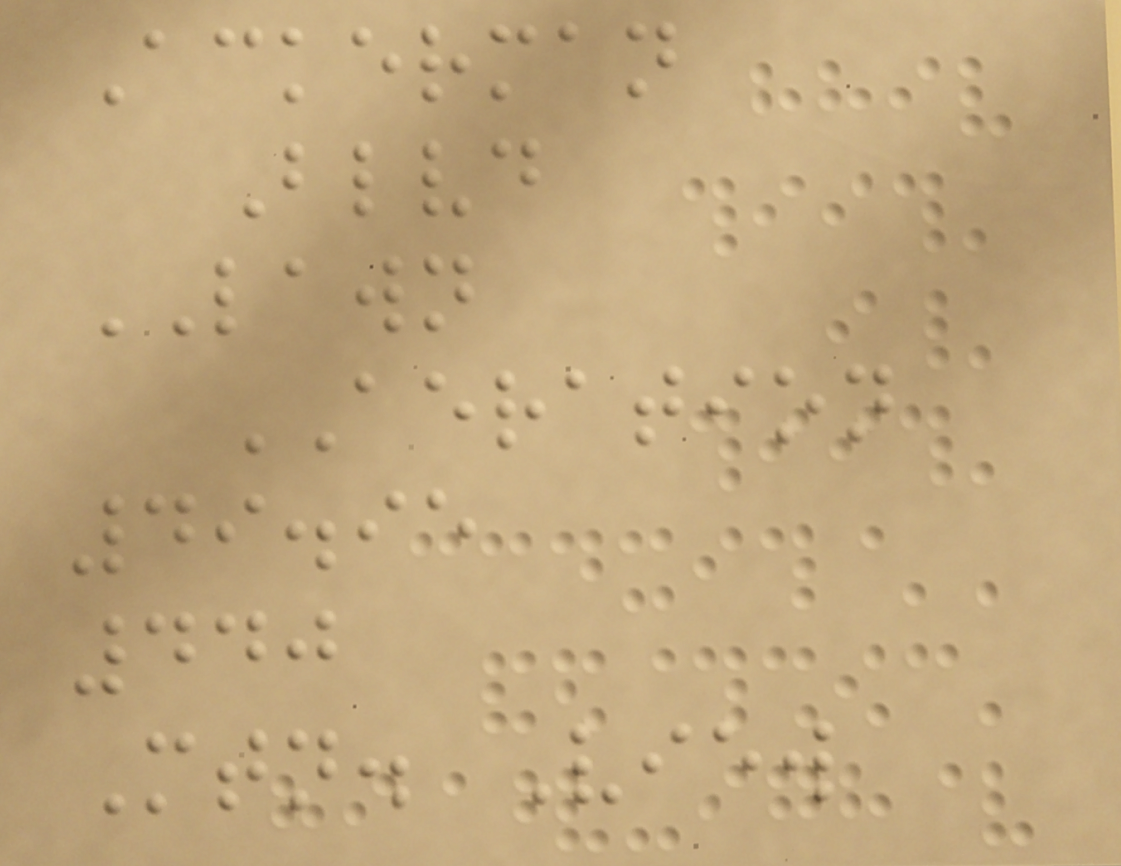Ackerman
Blvd
LAWN
AERATION
49.95
440
Mtn. View
